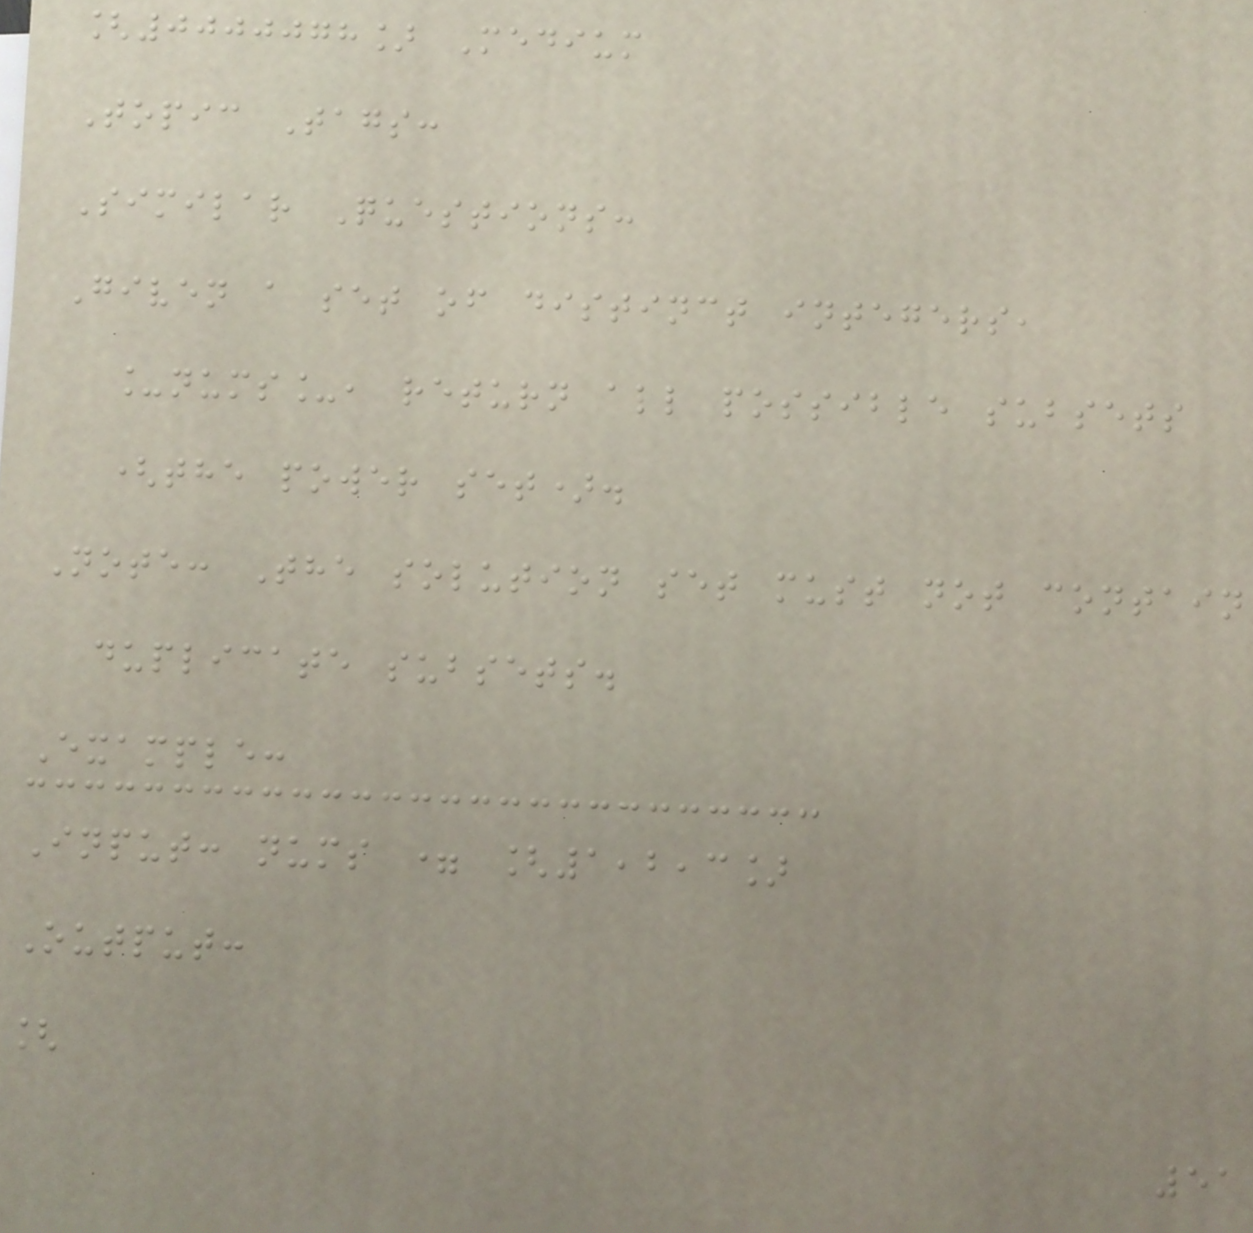[0000078] Medium
Topic Tags:
Similar Questions:
Given a set of distinct integers,
_nums_, return all possible subsets
(the power set).
Note: The solution set must not contain
duplicate subsets.
Example:
Input: nums = [1,2,3]
Output:
[
51
